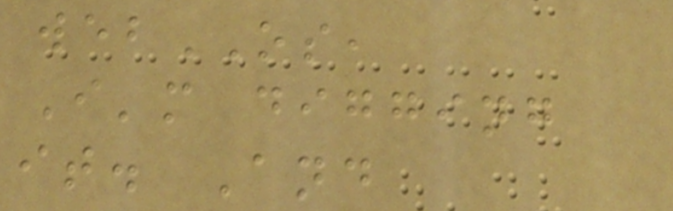webOS,
I'm digging
it. And
